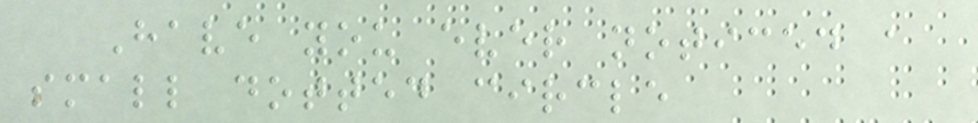Have you ever noticed a
small dotted circle
